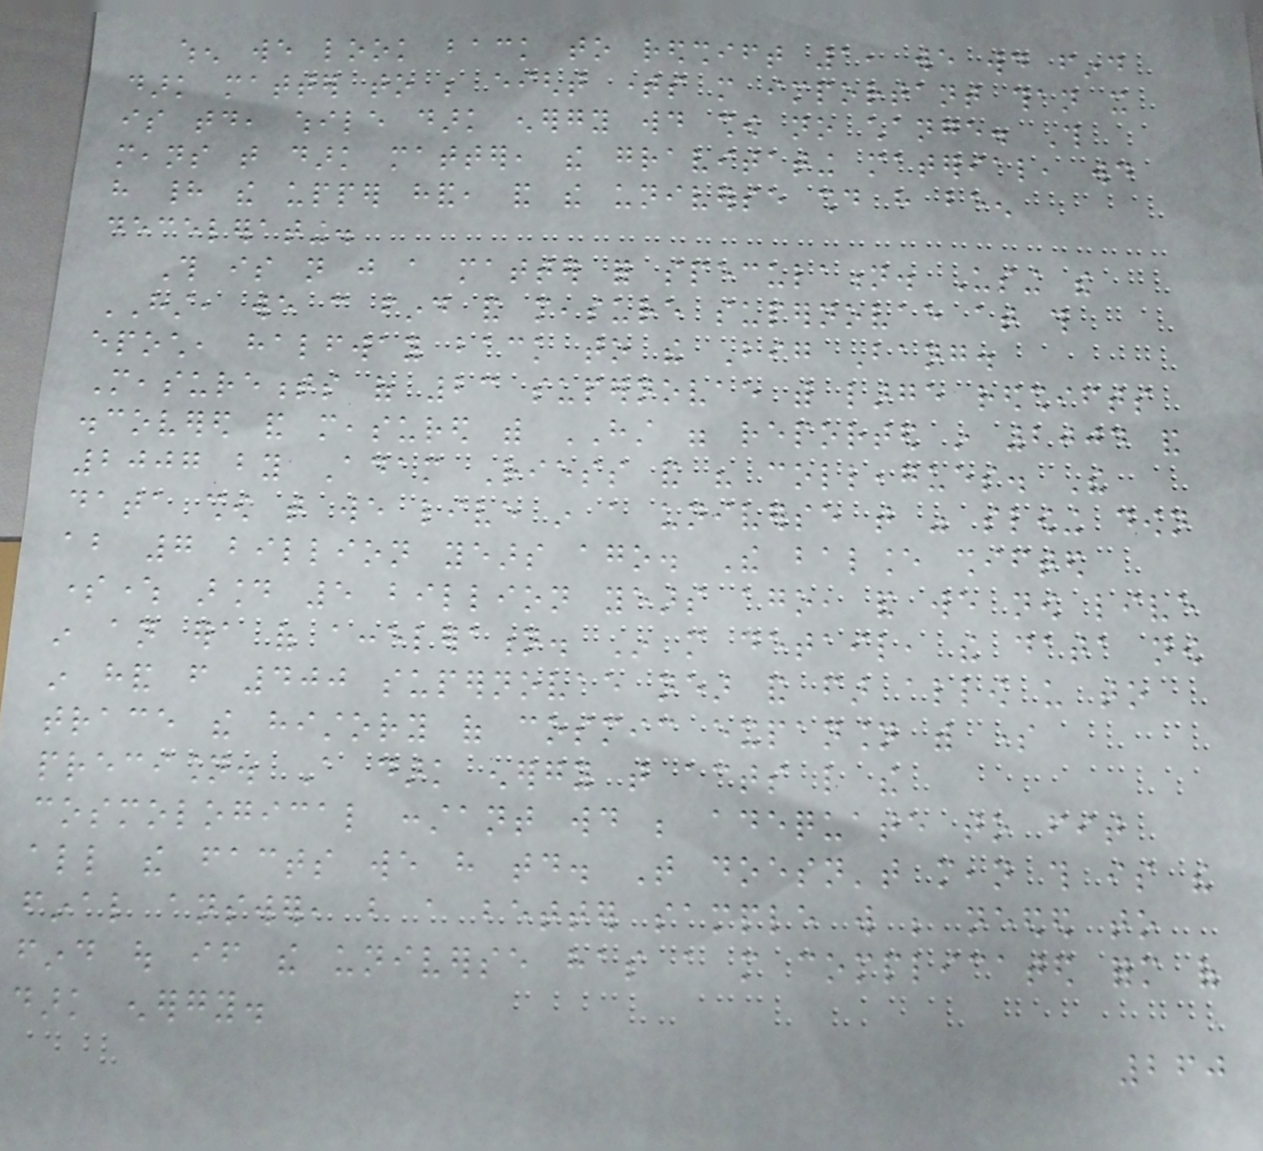when we look back to redshift 1, we would find
dark matter to be eight times more important than it
is today, while dark energy would show no change. This
means that dark matter, the gravitating material, would
have had the upper hand, and the universe should have been
decelerating.
This is not just a matter for speculation. Using the
HST, we can find and measure supernovae at this
epoch, halfway back to the Big Bang.
Measurements of 23 supernovae with large redshifts
discovered and measured with HST were reported in 2004 and
2007 by Adam Riess and his colleagues. The
data show that we live in a universe that was slowing down
about 7 billion years ago. The balance shifted
somewhere around 5 billion years ago, and we now live
in an era of acceleration. In more detail, the data now
in hand from 400 supernovae near and far allow us to
trace the history of cosmic expansion with some
precision. A dark energy that acts like the
cosmological constant would be adequate to fit
all the facts we have today. That doesn't mean this is the
final answer, but a better sample will be needed to
find out if the universe has a more complicated form of
dark energy.
260
